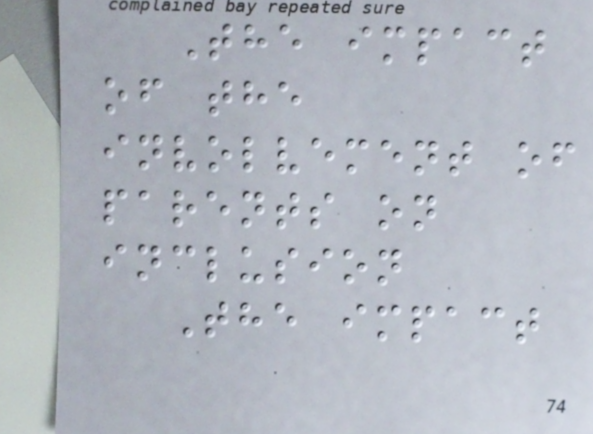The impact
of the
involvement of
parents on
inclusion
The impact
